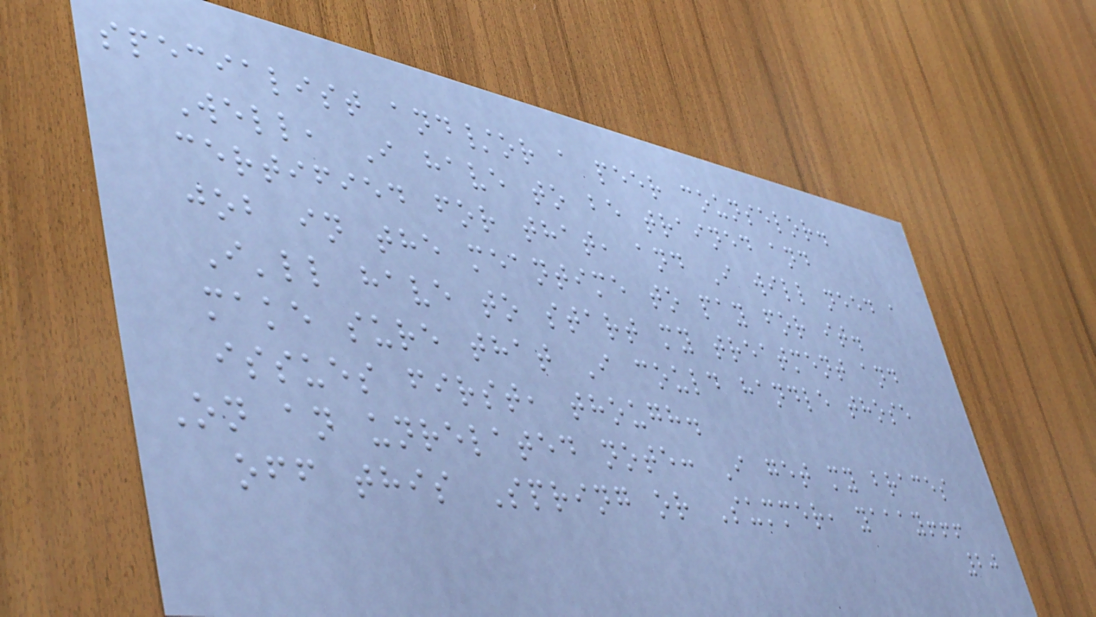specialist and/or a peer counselor.
Well, I have to be trained and
certified for that, and I will need a
job in the meantime to pay for it.
I'll have to start my treatment and
make sure that I could handle those
issues first, though.
On an unrelated note: I get my braces
off this Spring or Summer, yaaay!!!
20
